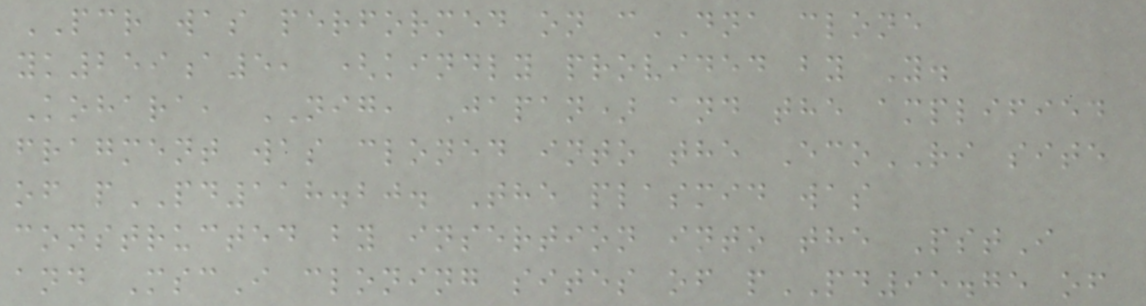PCR was performed on cDNA clone
yk259a5, (kindly provided by Y.
Kohara, NIG, Japan) and the amplified
fragment was cloned into the EcoRI site
of pPD118.20. The plasmid was
constructed by insertion into the PstI
and MscI cloning sites of pPD95.75 of
